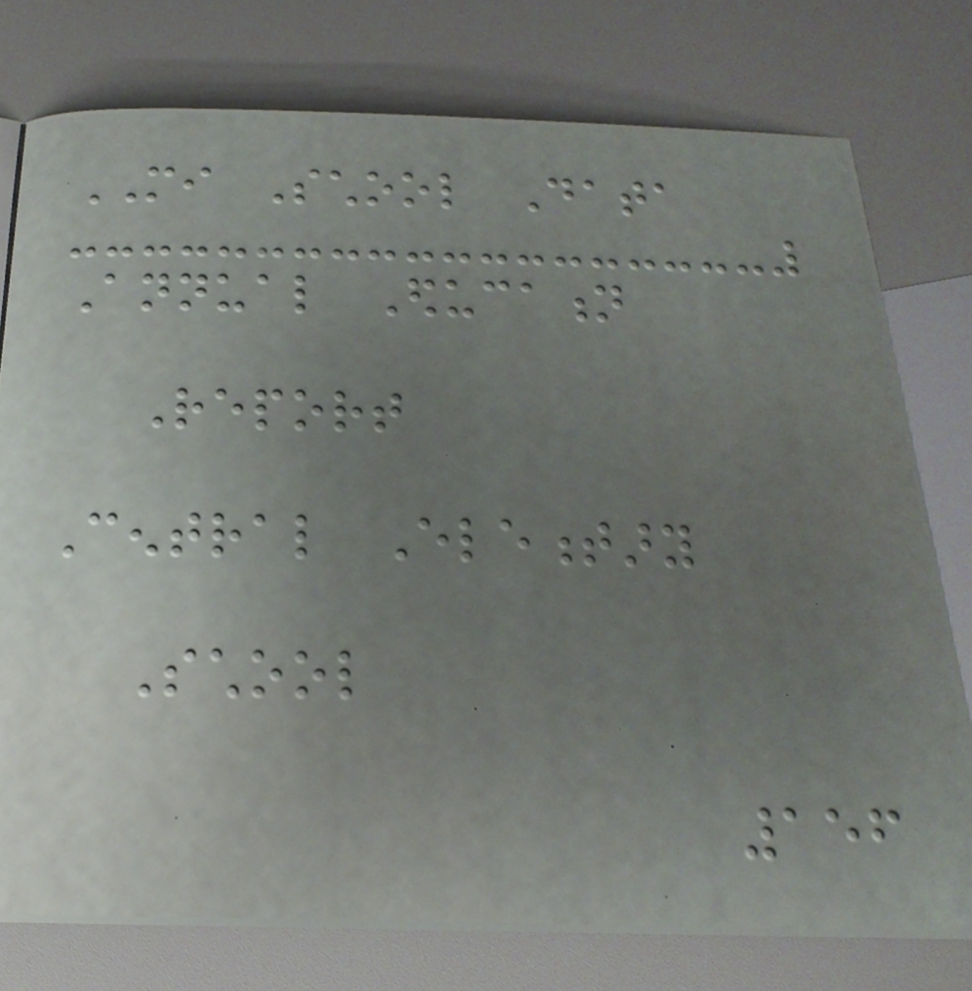MI School Data
Annual Education
Report
Central Elementary
School
156
